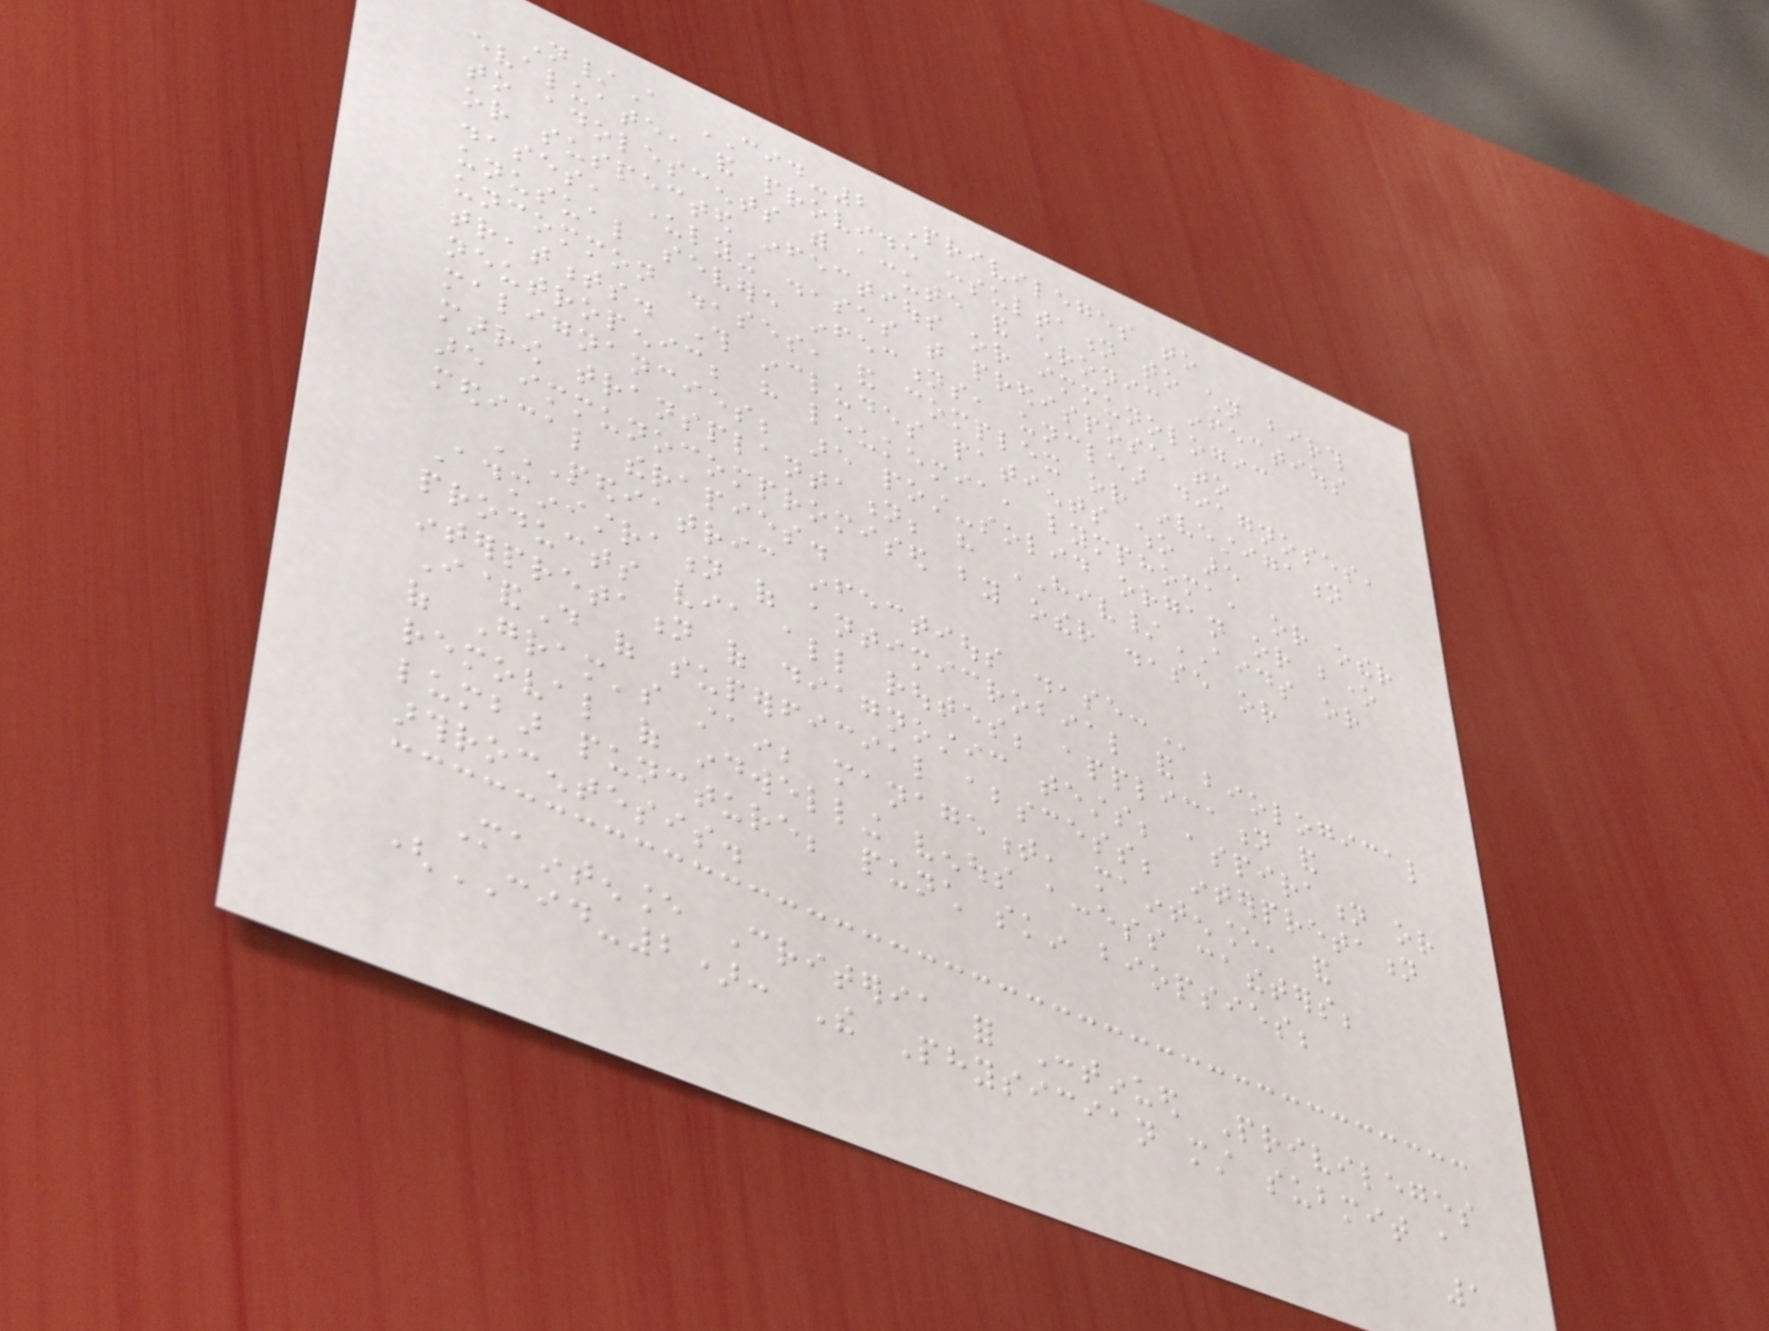N/A CID-2 Privileges to
evaluate, and provide consultation to children birth
to adolescents with acute and chronic infectious
or suspected infectious or immunologic
diseases, underlying diseases that predispose to
unusual severe infections, unclear diagnoses,
uncommon diseases, and complex or investigation
treatments. This includes patients who are
neutropenic; have leukemia, lymphoma, or other
malignancies; are post-solid organ or bone
marrow transplantation; have HIV/AIDS or
are immunocompromised by other disease or
medical therapies.
PEDIATRIC INFECTIOUS DISEASE:
Administration of antimicrobial and biological
products via all routes; application and
interpretation of diagnostic tests; aspiration or
I&D of superficial abscess; interpretation
of Gram's stain; management, maintenance, and
removal of indwelling venous access catheters;
lumbar puncture; punch skin biopsies;
arthrocentesis.
Maintenance Criteria for Continued Privileges
(CID-2): The Physician must submit a
1
